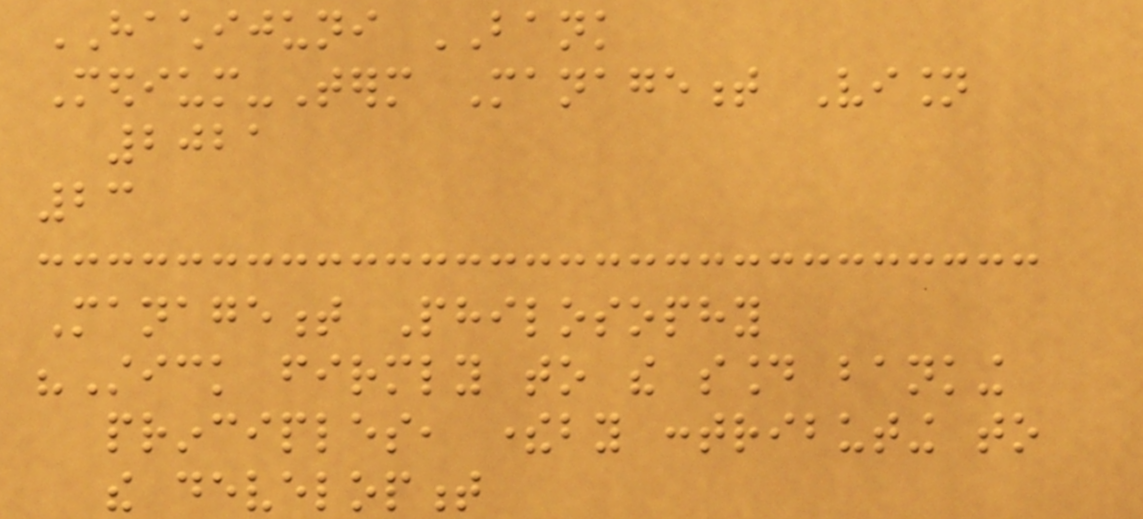HACHIJUNI BANK
Medium-Term Management Vision
2021
23
Management Philosophy
"Stick firmly to the sound banking
principles, thereby contributing to
the development
